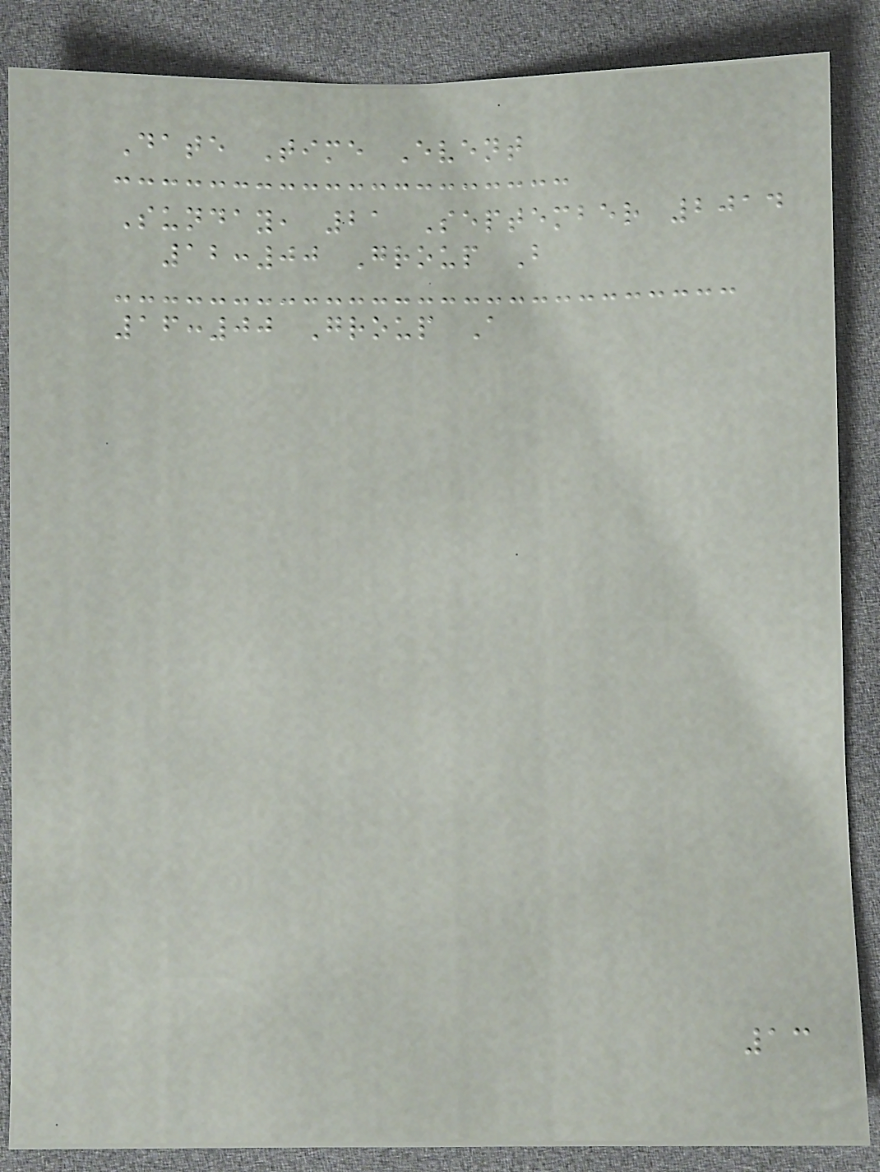Date Time Event
Sunday, 21 September 2014
12:00 Group B
16:00 Group A
13
